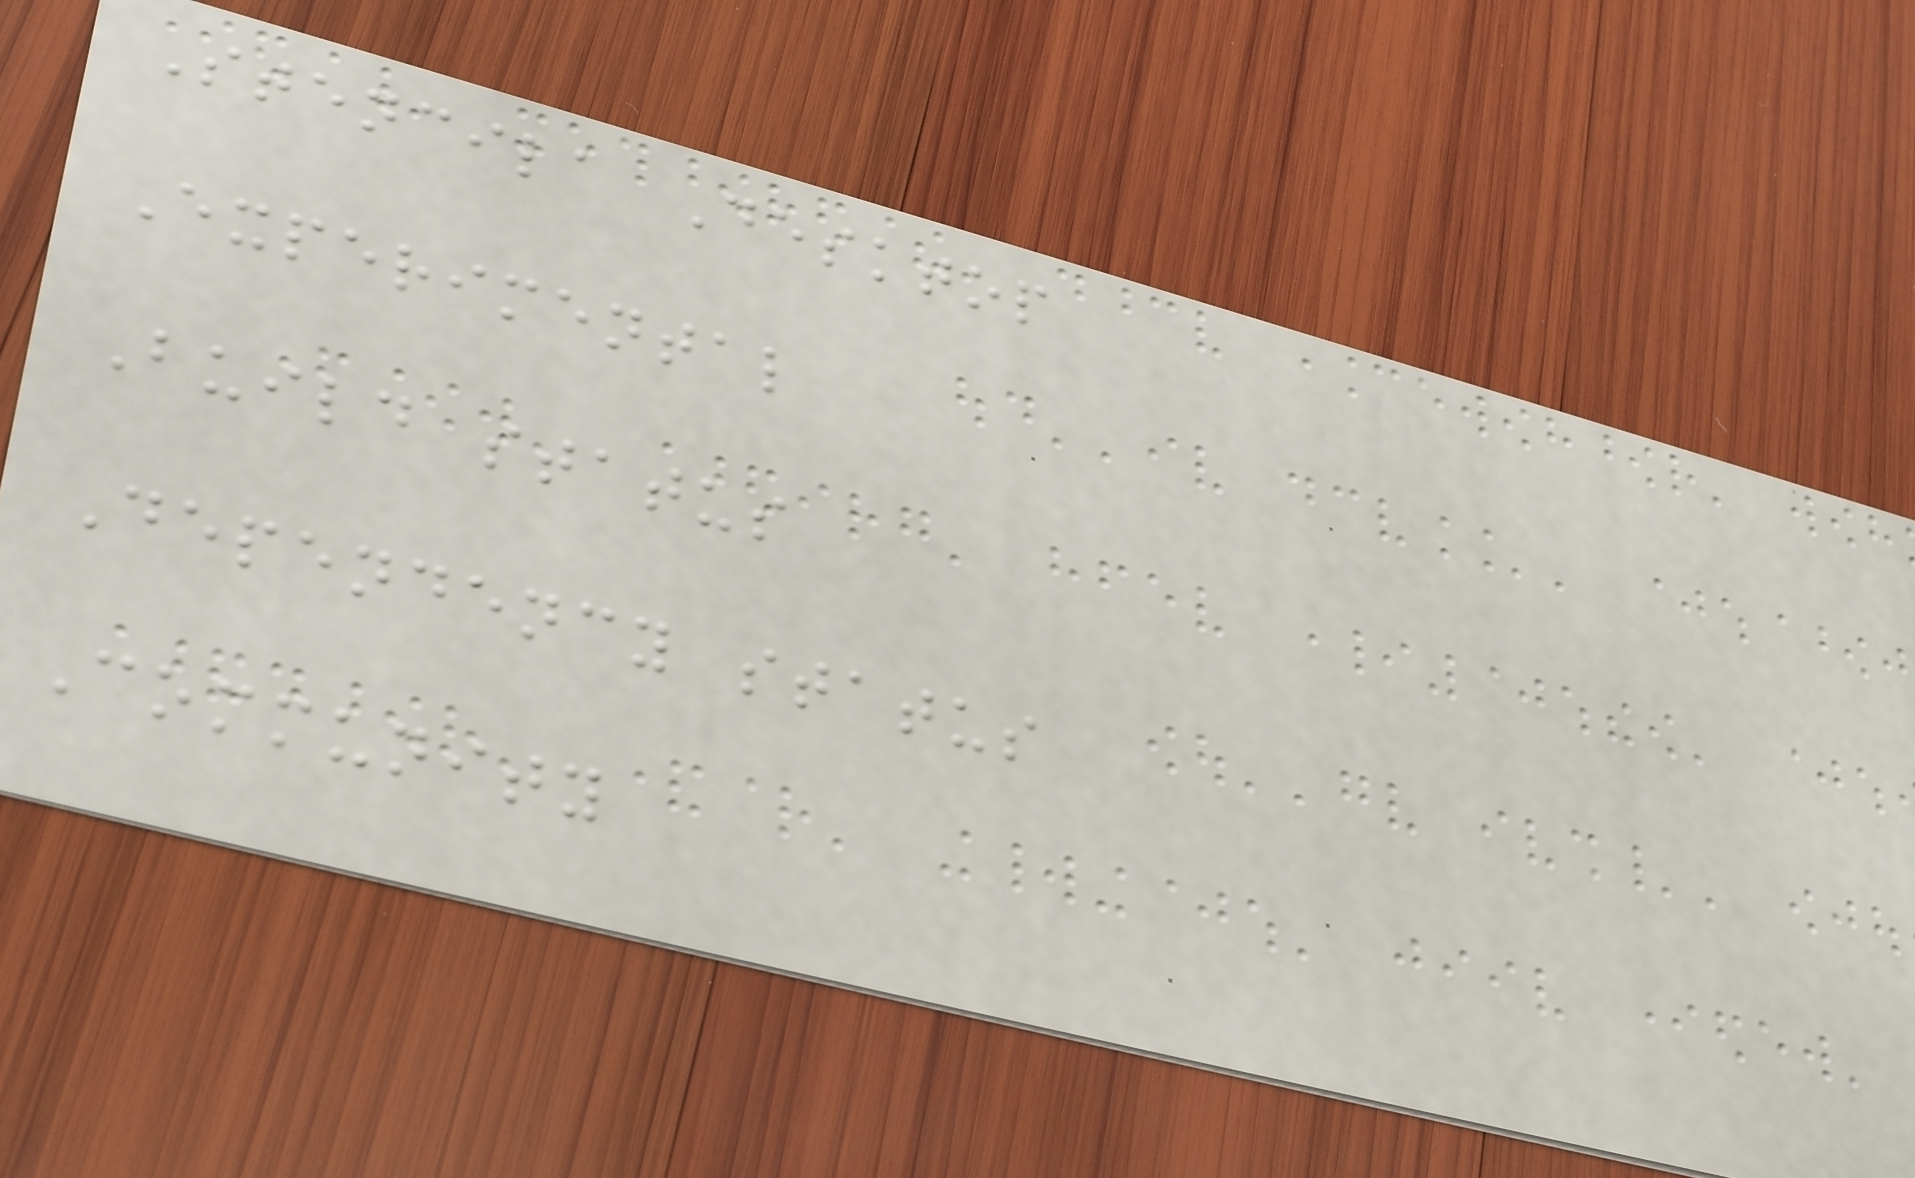Stencila Desktop
Experimental
Build status
Dependency status
Community
